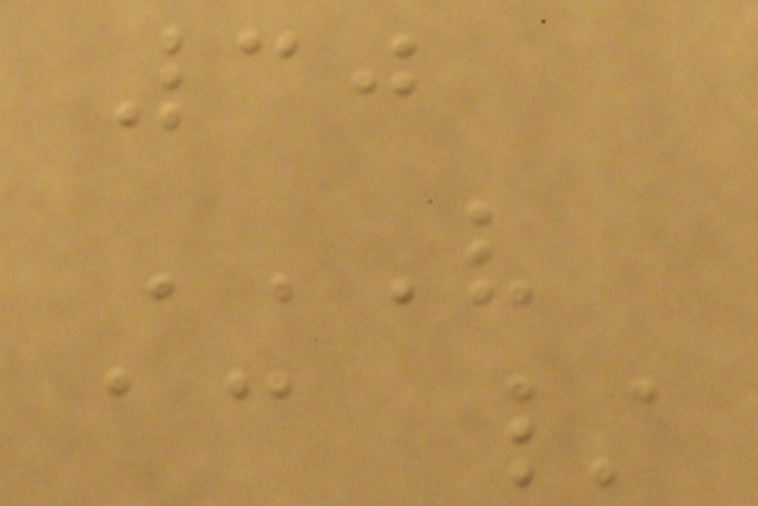30
V
AC /
